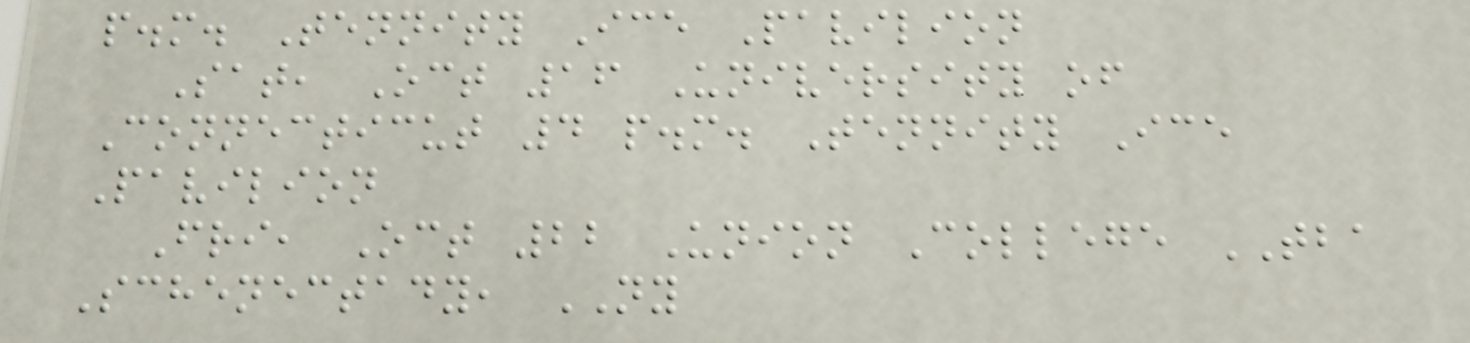p.m. Tennity Ice Pavilion
Sat, Oct 16 University of
Connecticut 4 p.m. Tennity Ice
Pavilion
Fri, Oct 22 Union College TBA
Schenectady, NY
